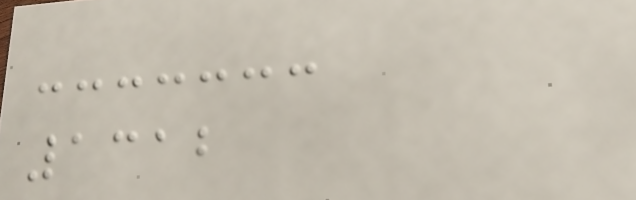1312
